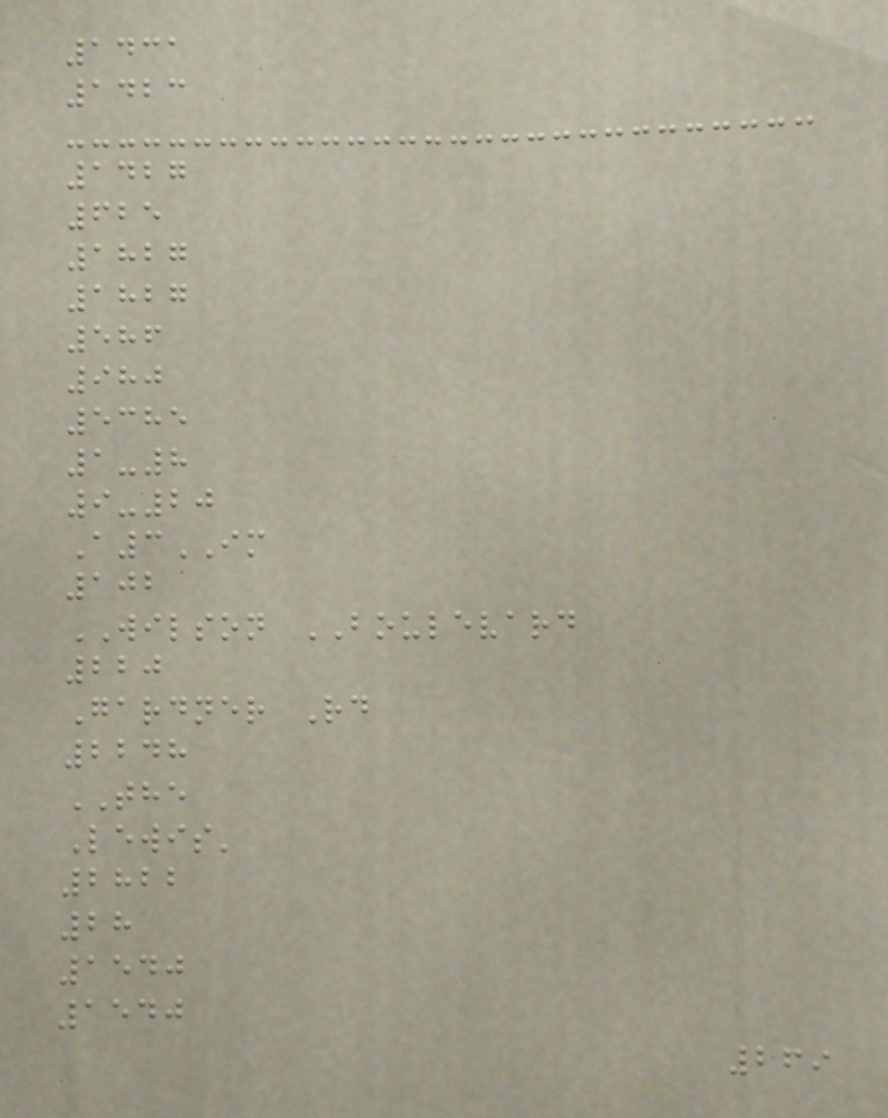1431
1423
1427
625
1827
1827
586
980
5385
1-8
9-20
A3IM
102
WILSON BOULEVARD
220
Gardner Rd
2248
THE
Lewis'
2822
28
1540
1540
269
